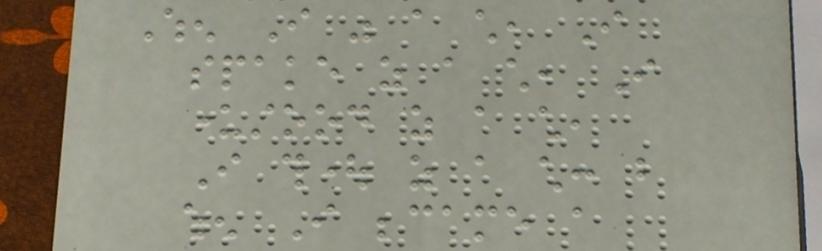When I was a child, I
spake as a child, I
understood as a child,
I thought as a child: but
when I became a
